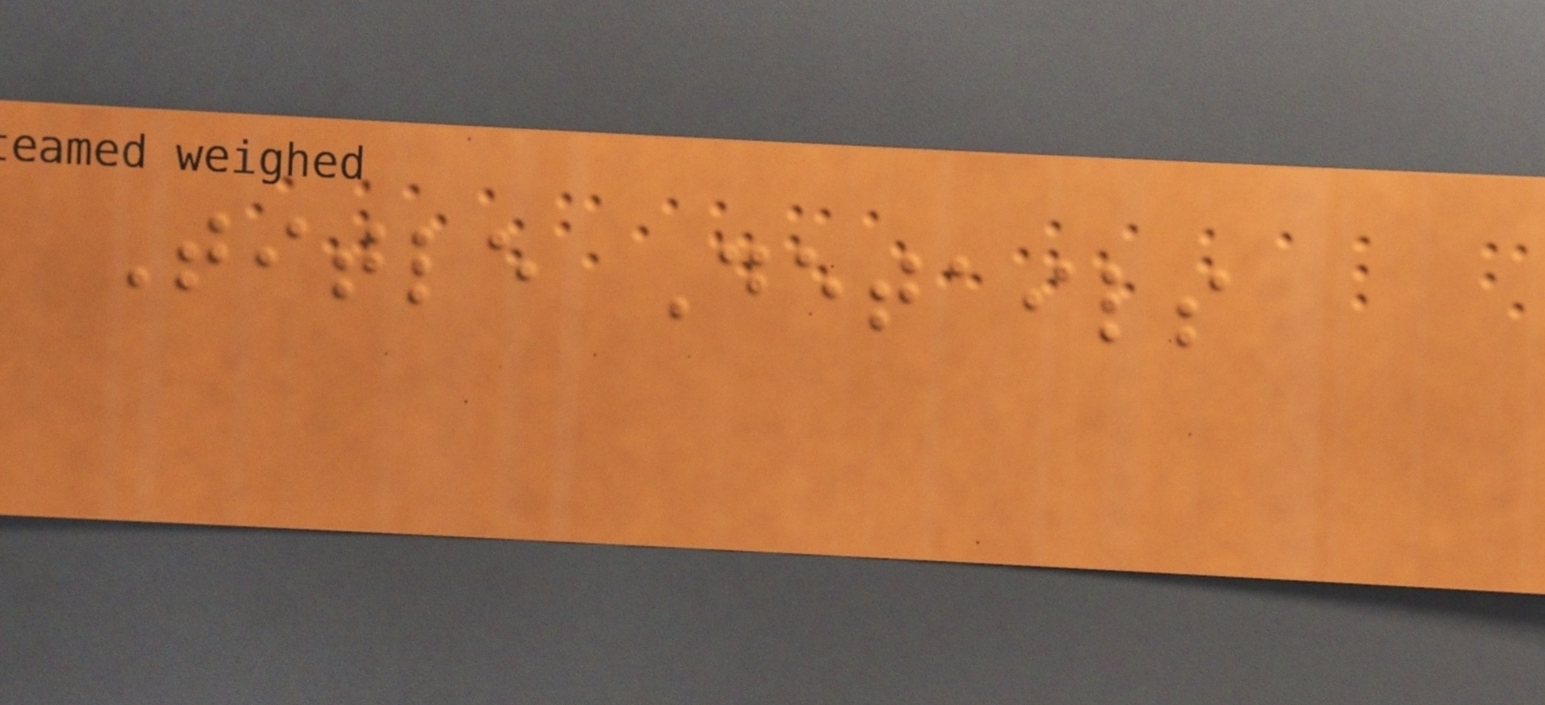Title Details
